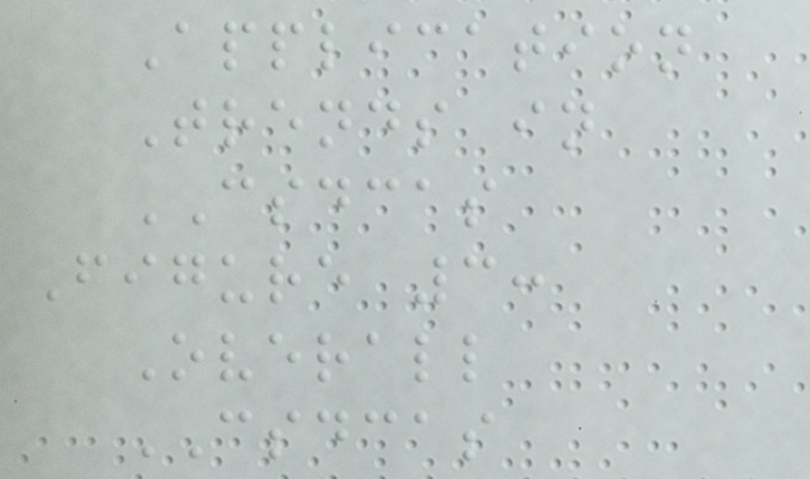Application
Trends in
CSDCAS
Figure 3:
Overall
CSDCAS
